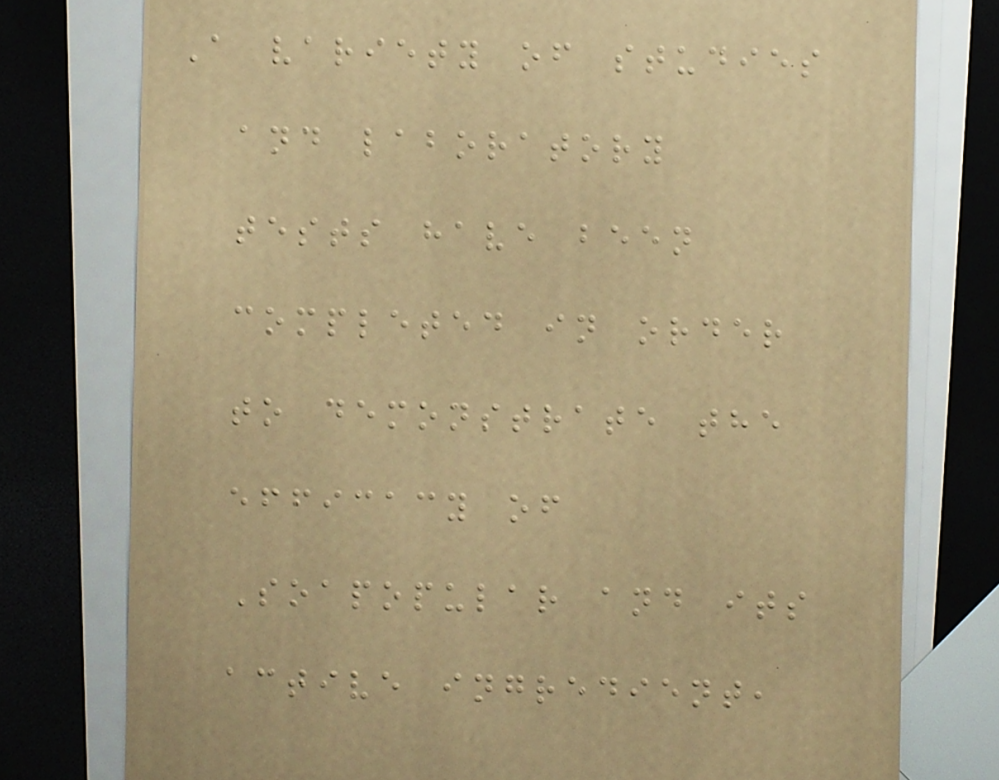A variety of studies
and laboratory
tests have been
completed in order
to demonstrate the
efficacy of
Soapopular and its
active ingredient,
